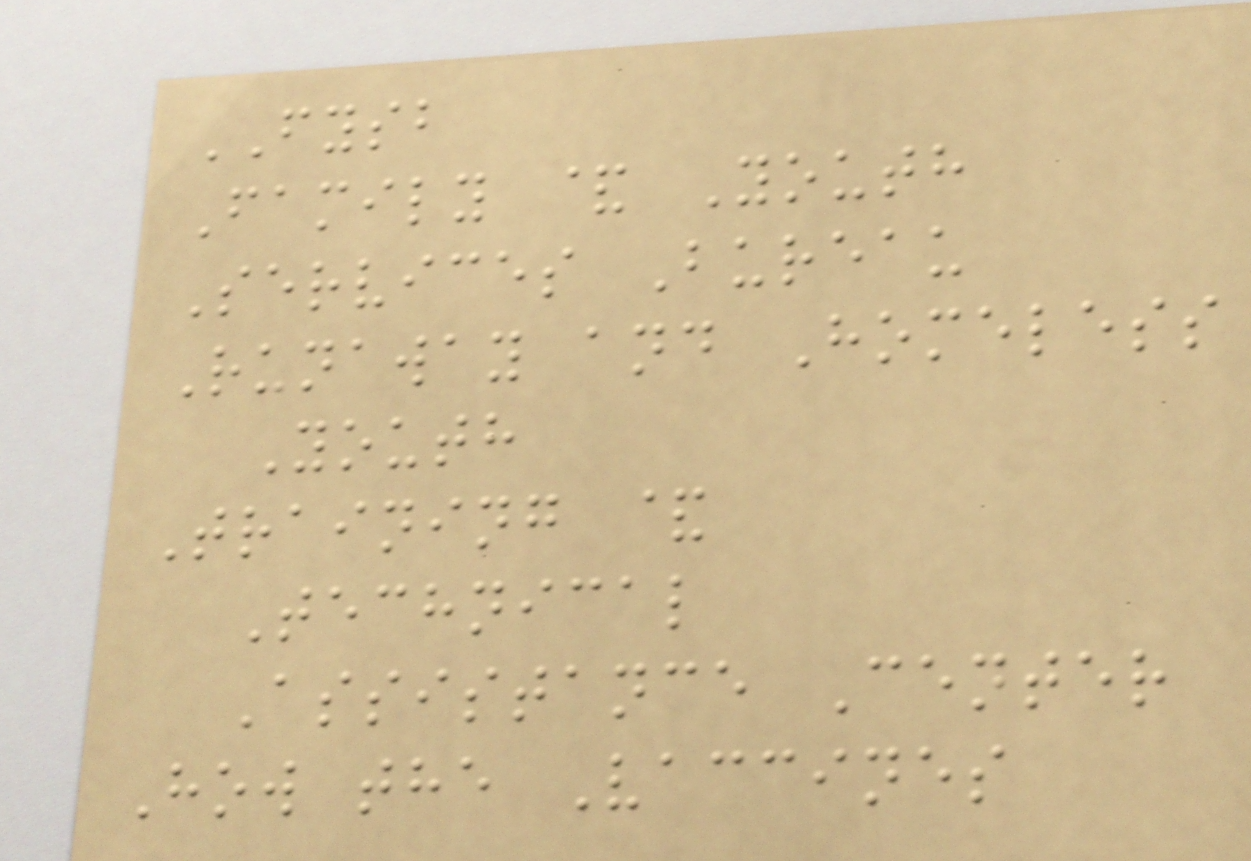FYSB
Family & Youth
Services Bureau
Runaway and Homeless
Youth
Training &
Technical
Assistance Center
How the Vaccines
